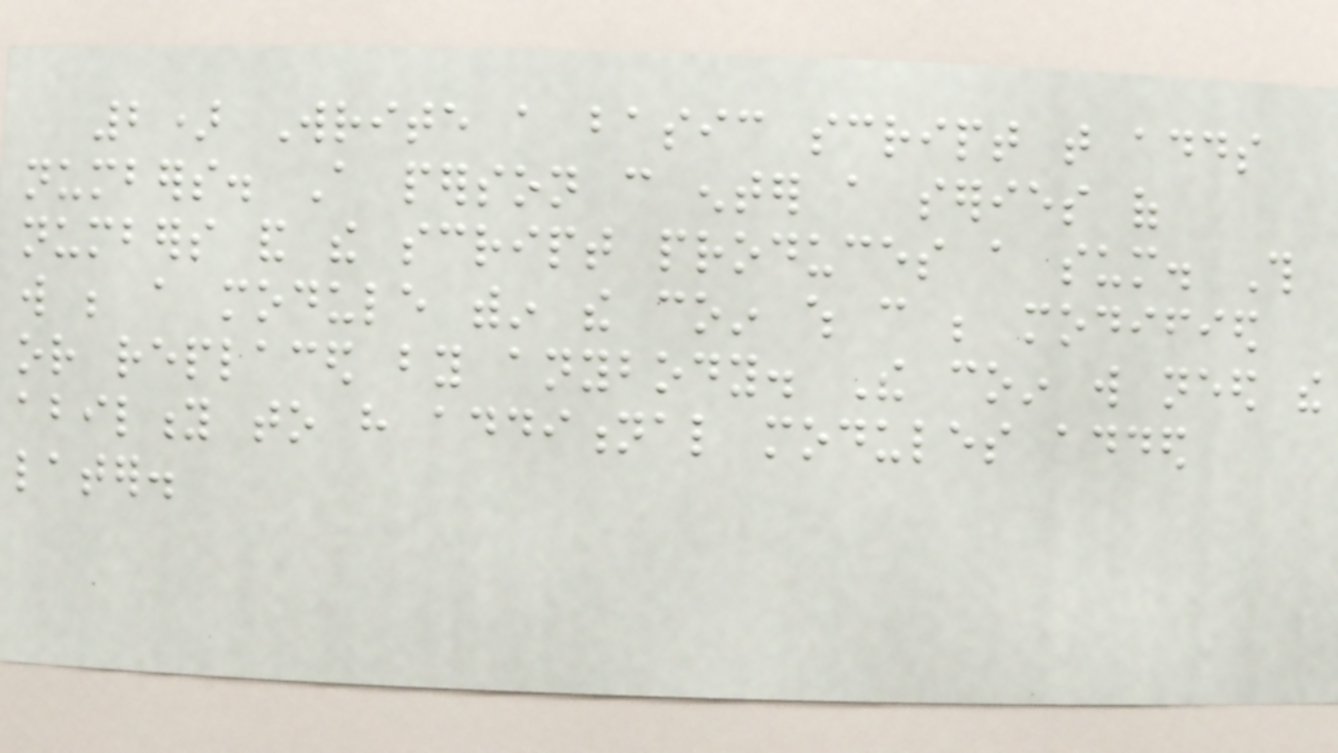2) Write a basic script that adds
numbers. A person can enter a series of
numbers and the script produces a sum. This
will be a module within the coin which can be modified
or replaced by anybody. The coin will need the
ability to have additional modules added
later.
